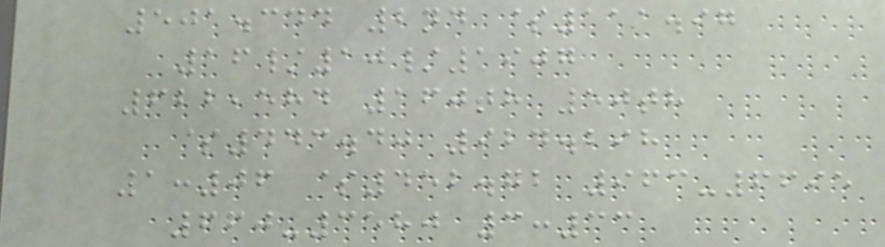501.344 2nd $111.97
16/10/1907
622,584 160th 50th
$443.40 924.298
1:06 $452.72 963-6695
660-3580 3:33
